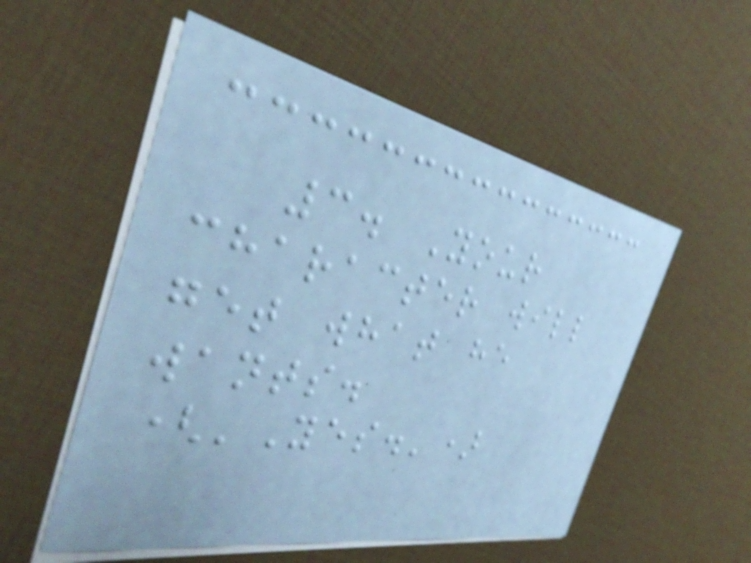3. Your
character will
get what he
wants.
('Yes.')
